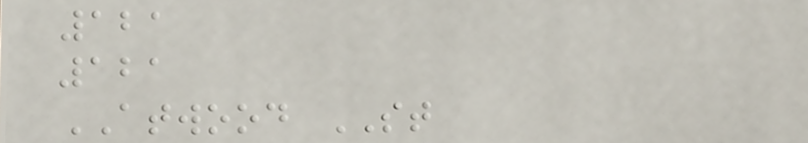121
121
ATWOOD ST
